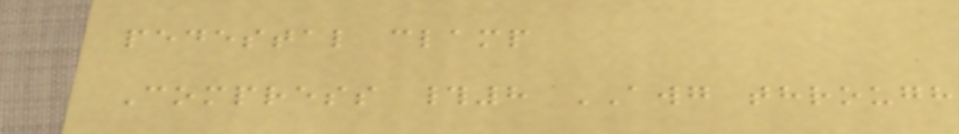pedestal clamp
Compress #8 AWG through
